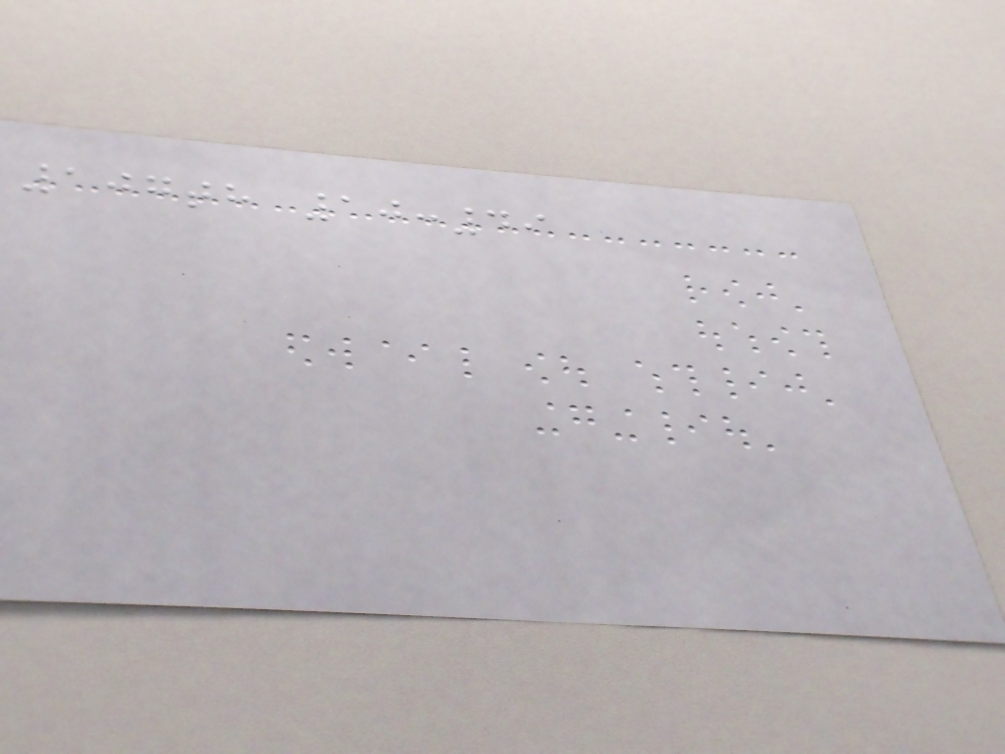107th 10:49
